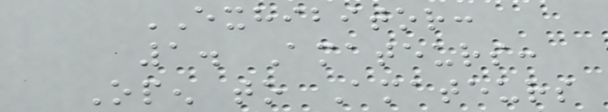EXHIBITOR:
1. Amateurs:
Open to Amateurs
